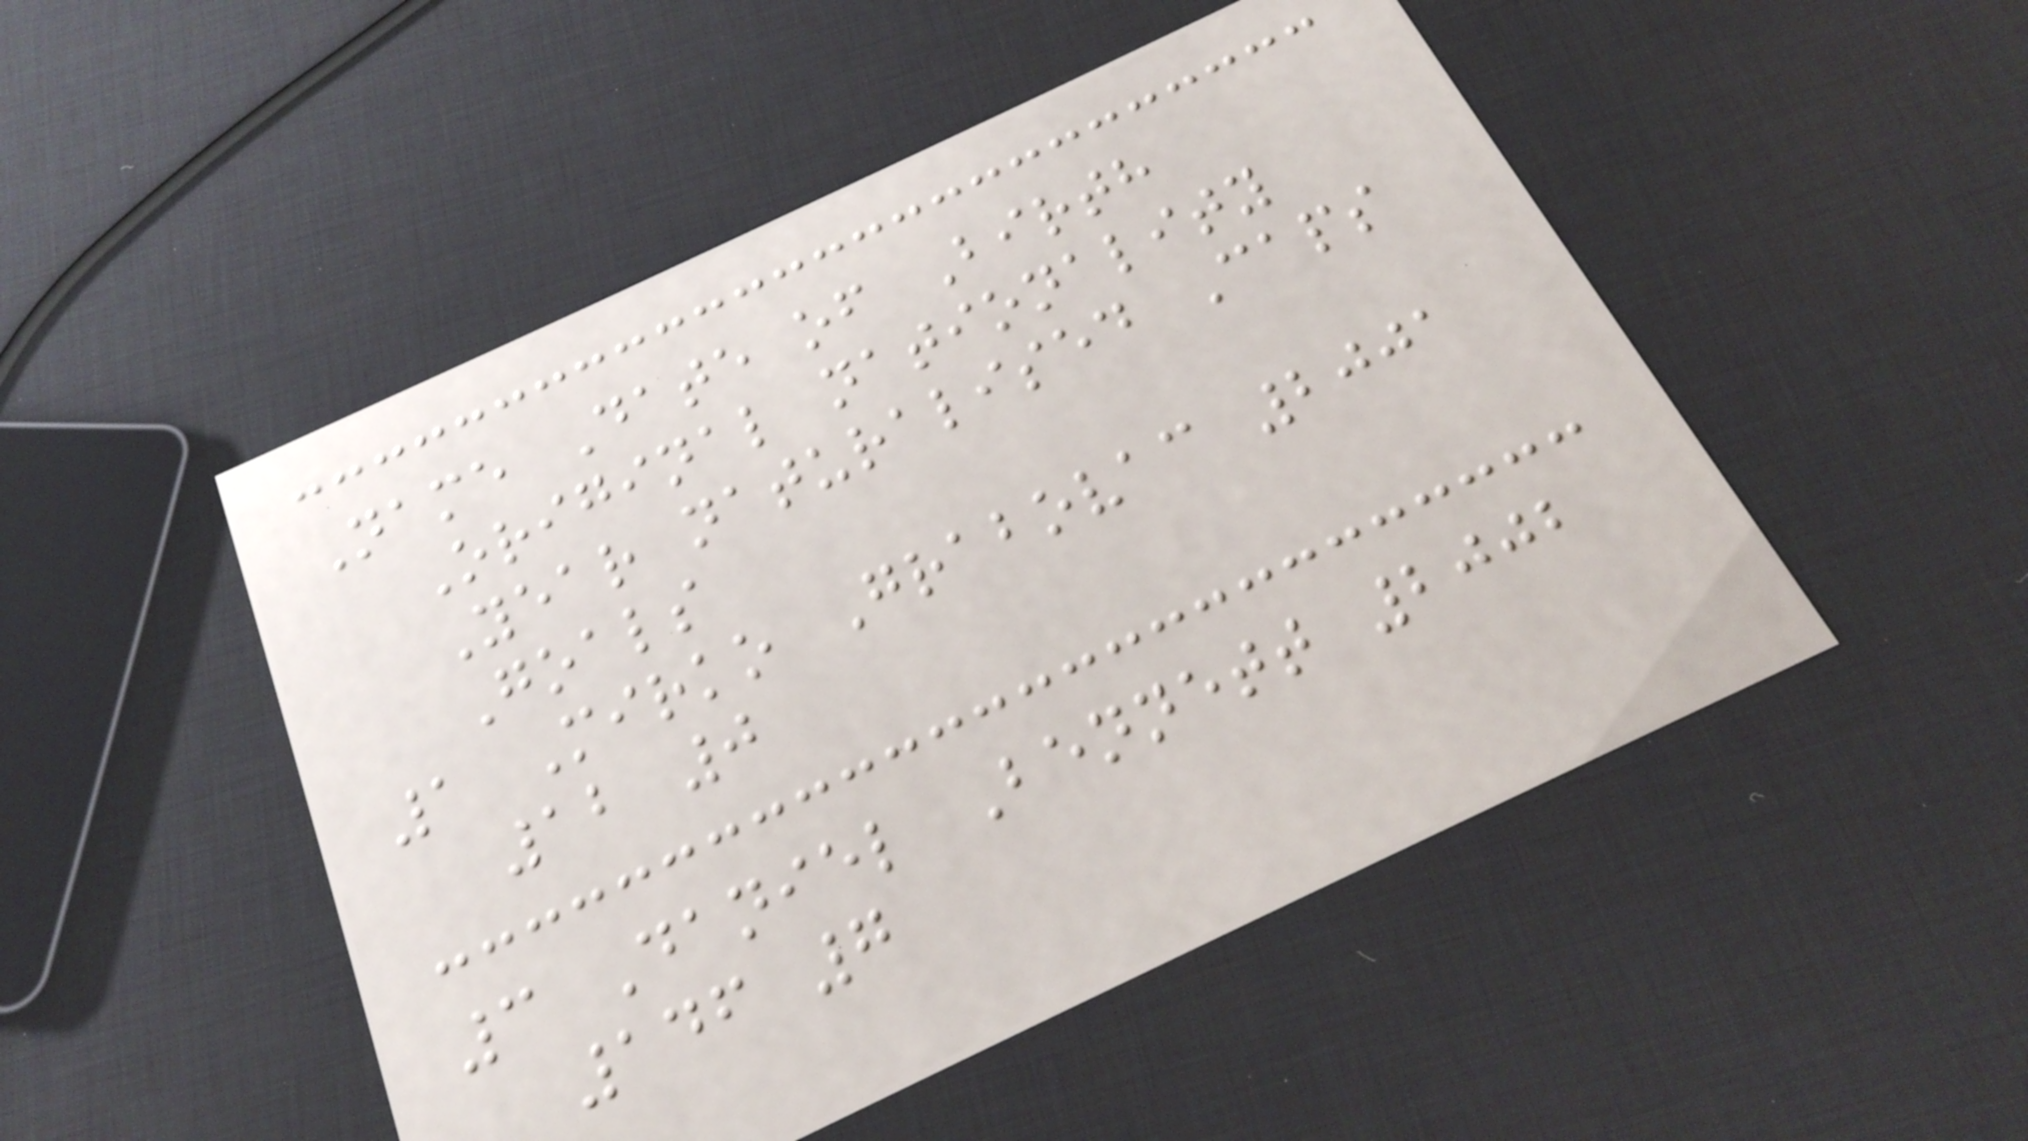Name Date of Birth
Original nationality
Year naturalised Caps
Goals
1 Mirko Grabovac 2001
12 0
3 Daniel Bennett 2002
146 7
